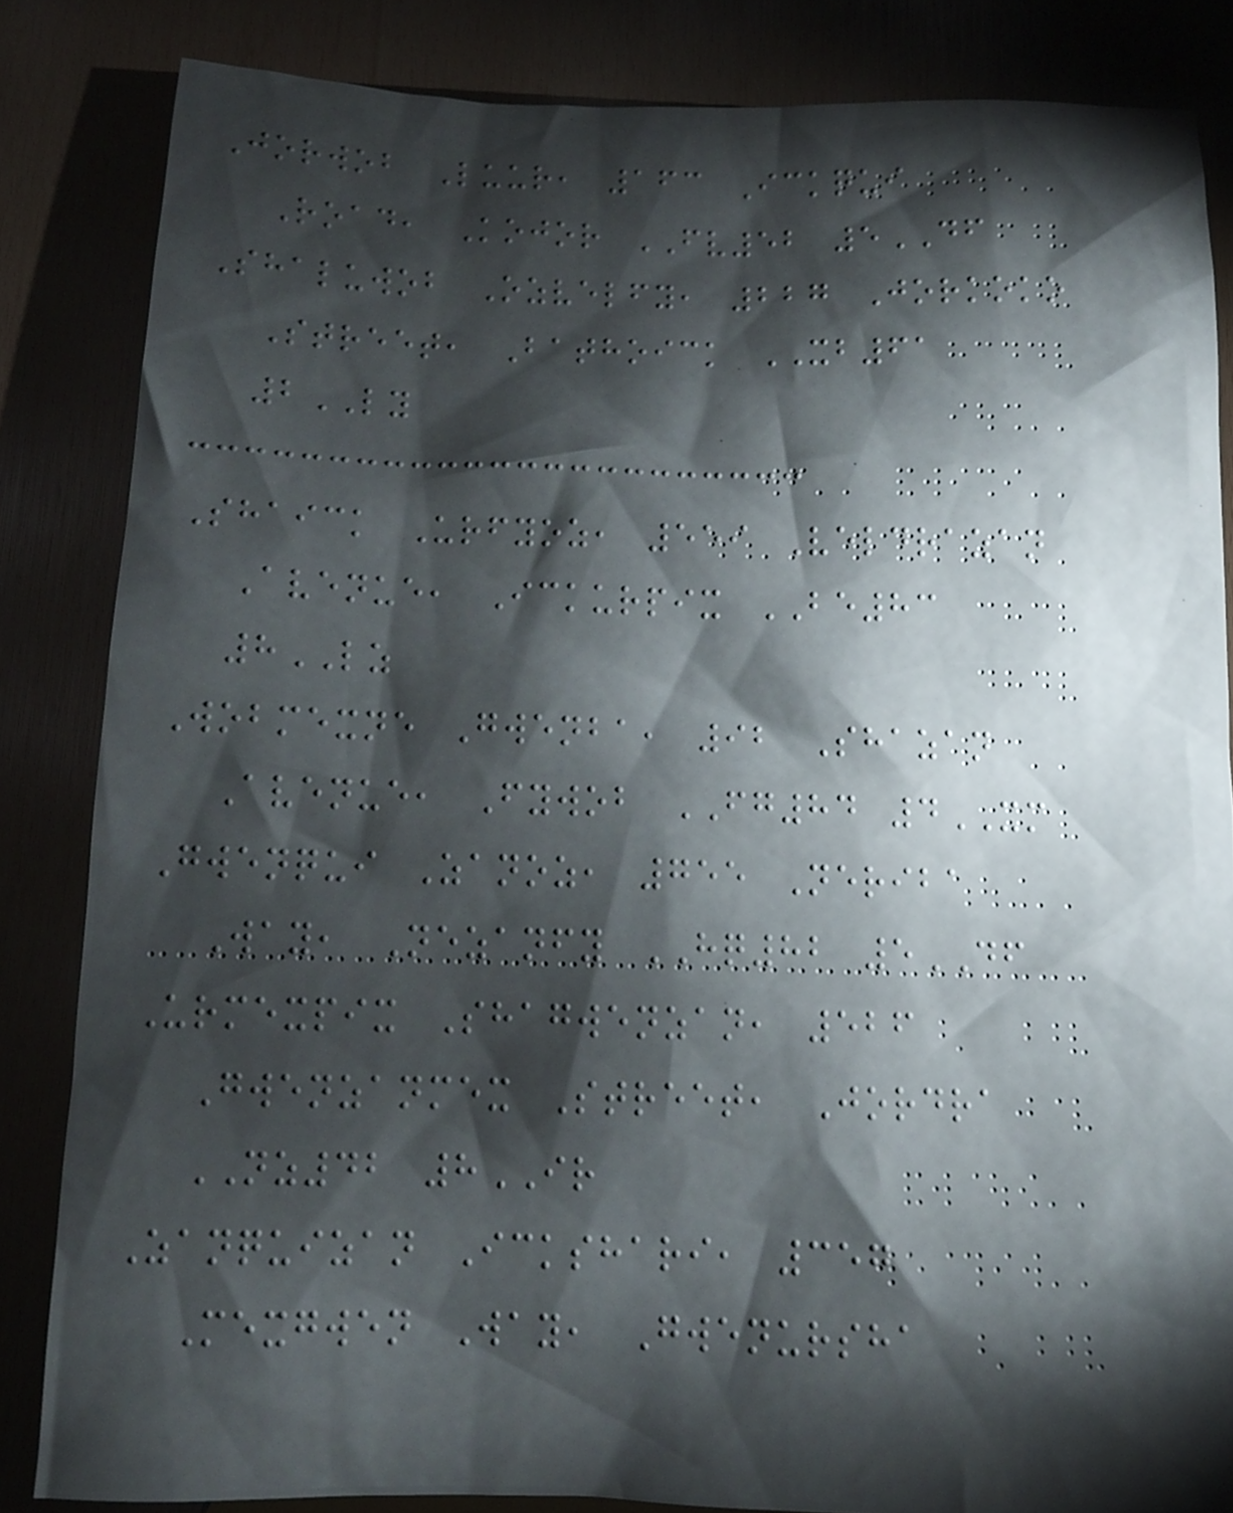Jorwob Luur, 163 Ickqui
Road, Kojor FV52 5DF
Shaluwob Ozvelfy, 227 Jorkoko
Street, Bathoick XB61
2LY
Shaick Urfyoz, 559 Veldrazan
Avenue, Ickurpix BE83
8LZ
Wobmexne Gwenba, 92 Shazan
Avenue, Fywob FG84 4XM
Gwenqui Zanoz, 755 Neriba
Way, Nezanfy HQ82 5DF
Urmexpix Shagwenzan, 526
Gwenzanmex Street, Jordra
NZ42 8IR
Zanquizan Ickshari, 357
Mexgwen Way, Gwenursha
